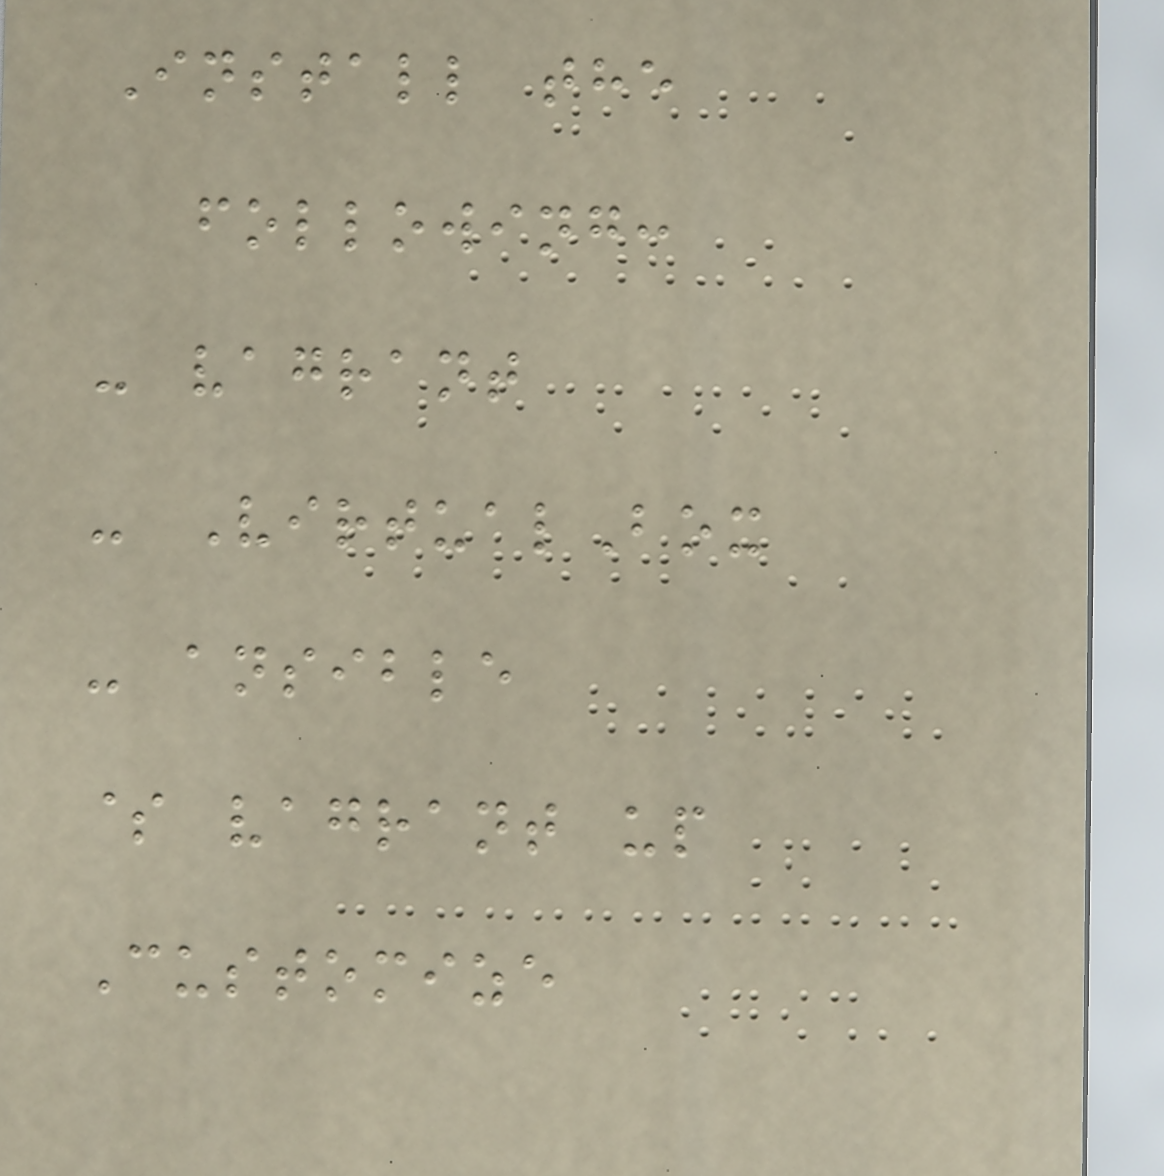Install the
following:
- vagrant
- VirtualBox
- ansible
$ vagrant up
Customize
